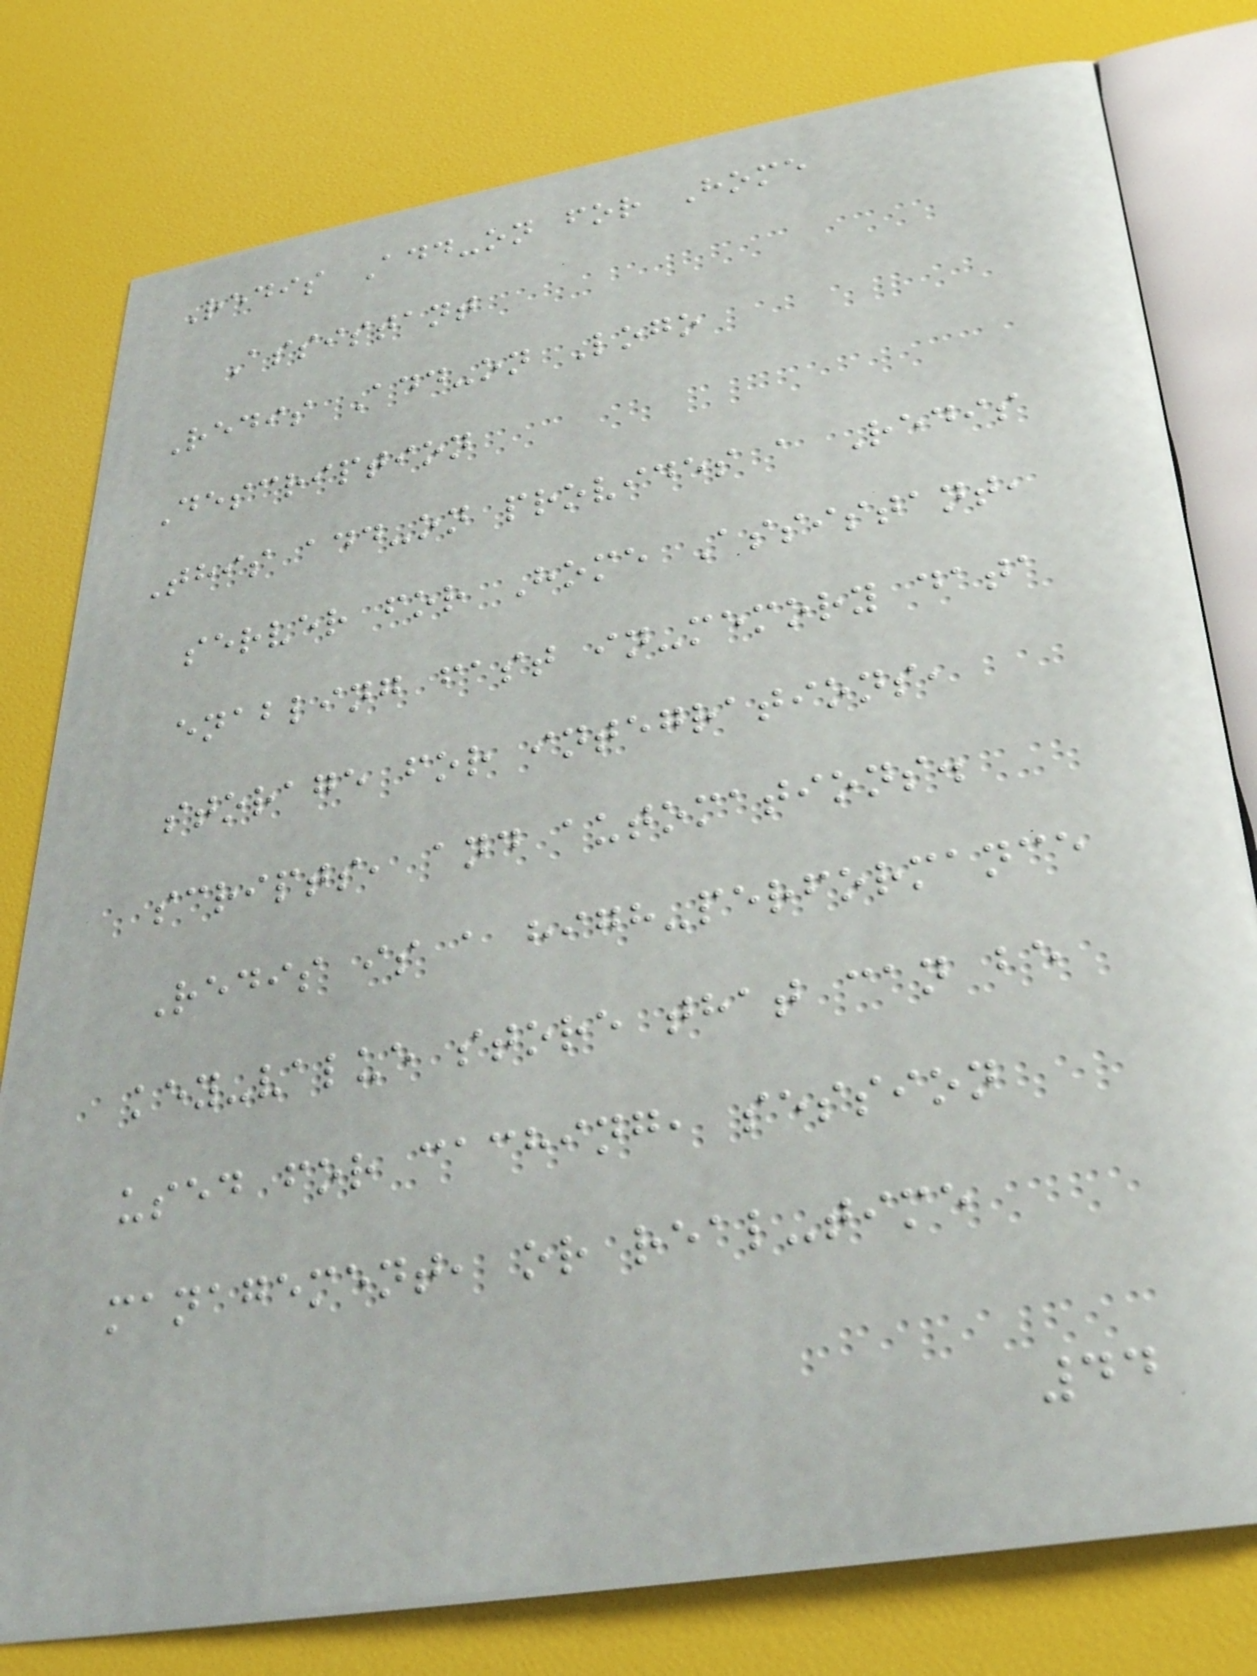Redis Add-on for Home
Assistant
Redis Add-on Logo
Description
This add-on provides a Redis
server for Home Assistant,
enabling fast in-memory data
storage for integrations,
scripts, and automations.
Redis is a high-performance
key-value store that can be
used for caching, session
management, or real-time
44
